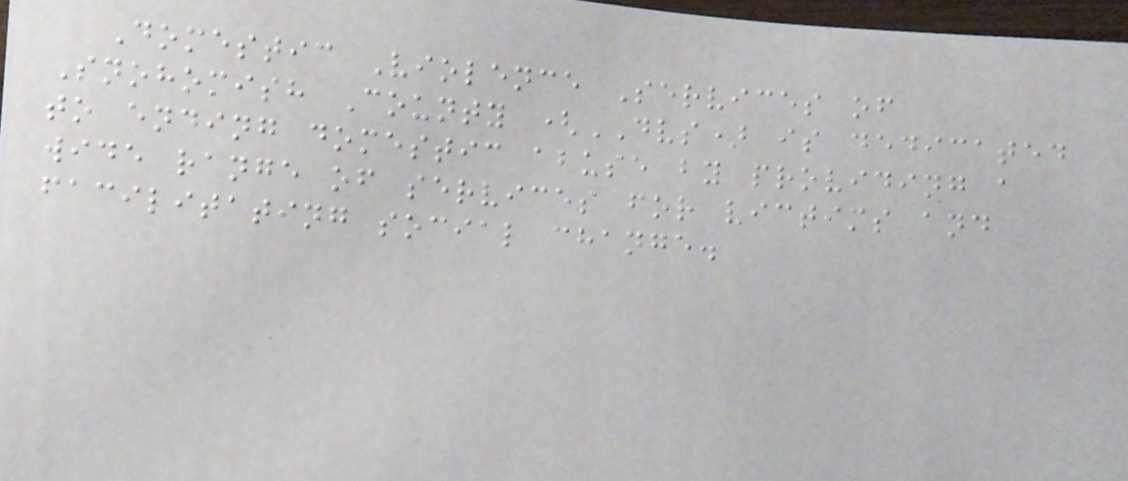Domestic Violence Services of
Snohomish County (DVS) is dedicated
to ending domestic abuse by providing a
wide range of services for victims and
facilitating social change.
